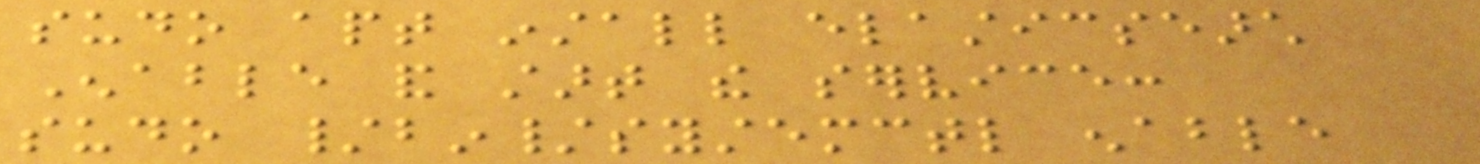sudo apt install elasticsearch
Enable and start the service:
sudo /bin/systemctl enable
